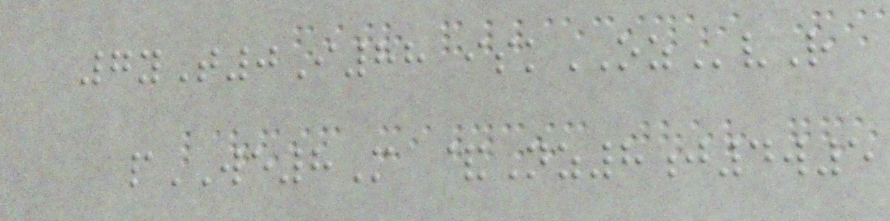7yT0I88 iskOZvR
pWE8M &Nz8j4w5
